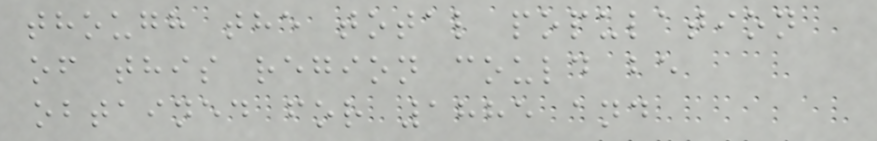though the total population
of this region could be
obtained for 1885 and
